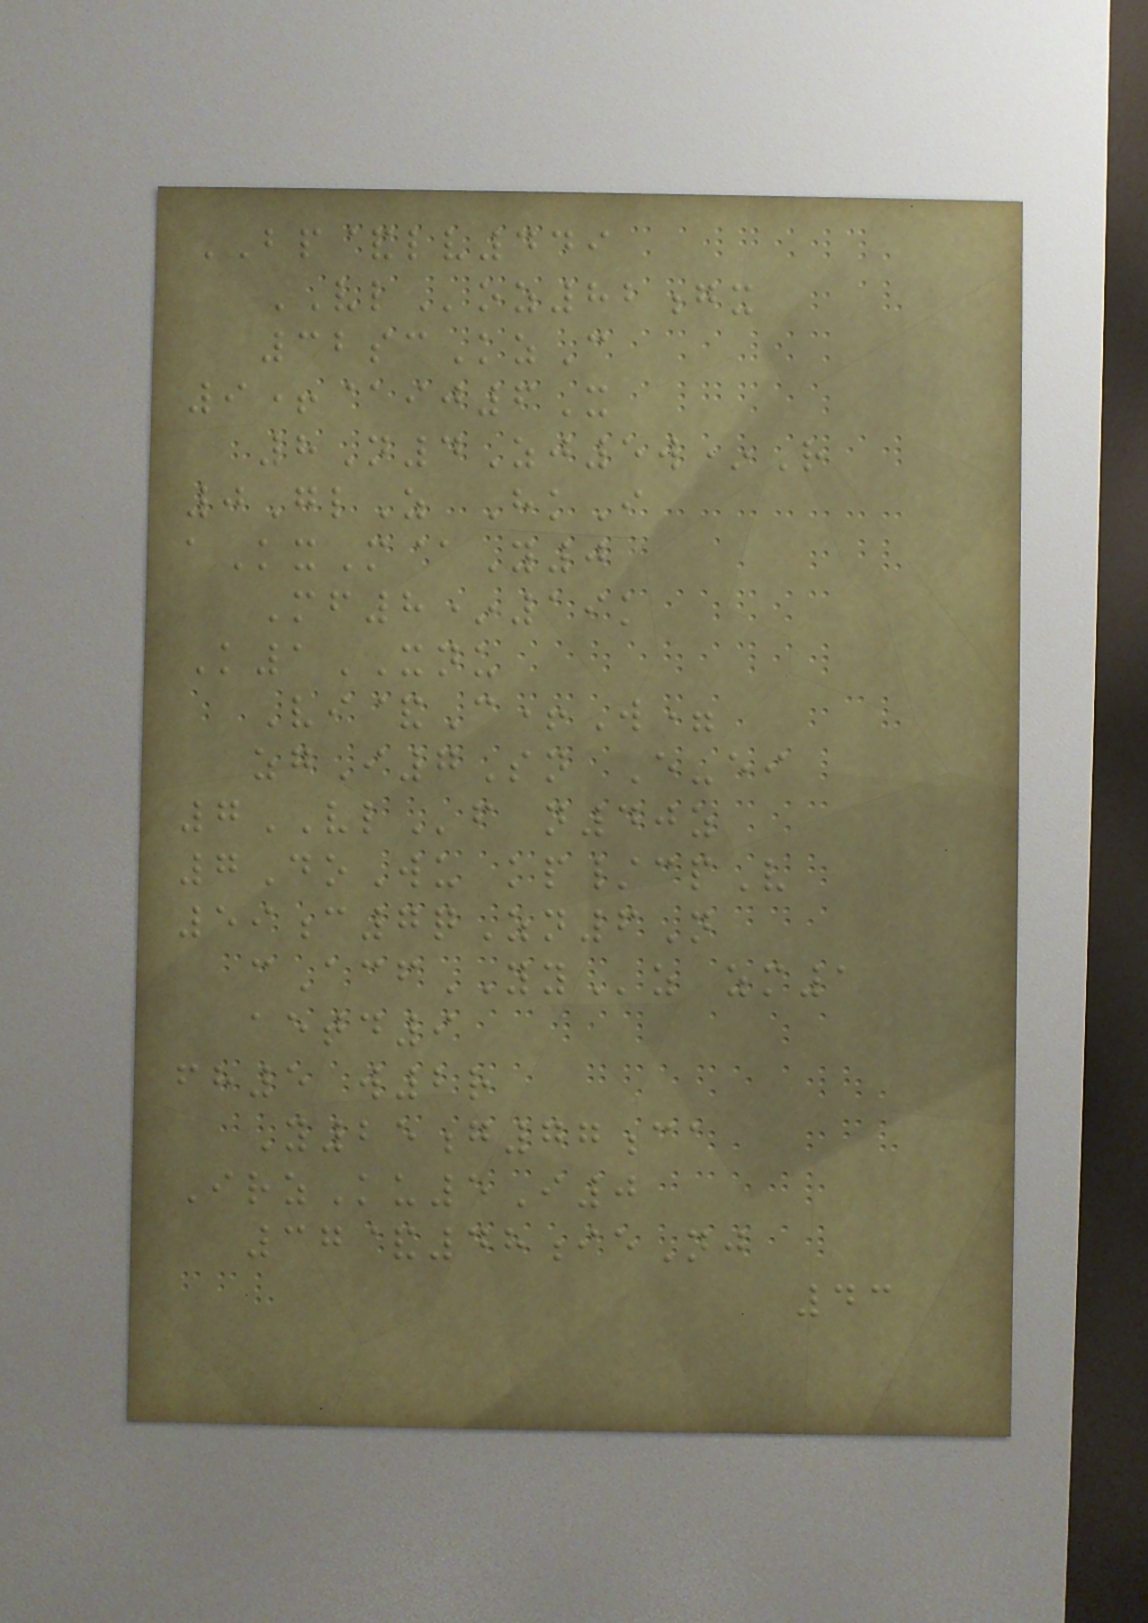BP&lv449
VLoz82gx
32scKzC
9+@ij6X
8N4Zj5w*R
0GlZ HkI
aKxM@Y0
Mf8*19k
K1XNU
Vi&C+W=
zgI7Sn E-ei
7VLf n40z
7DoWu kp/cpV
59c7qZn6N
cAcfYYz zm1
aetd9
fh5 w2r
Y25g77ca
IrzKu5I0
37&48ieNj
43
